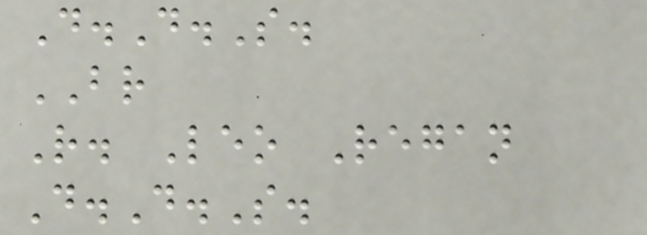D.D.S.
BR
R. Leo Regan
D.D.S.
